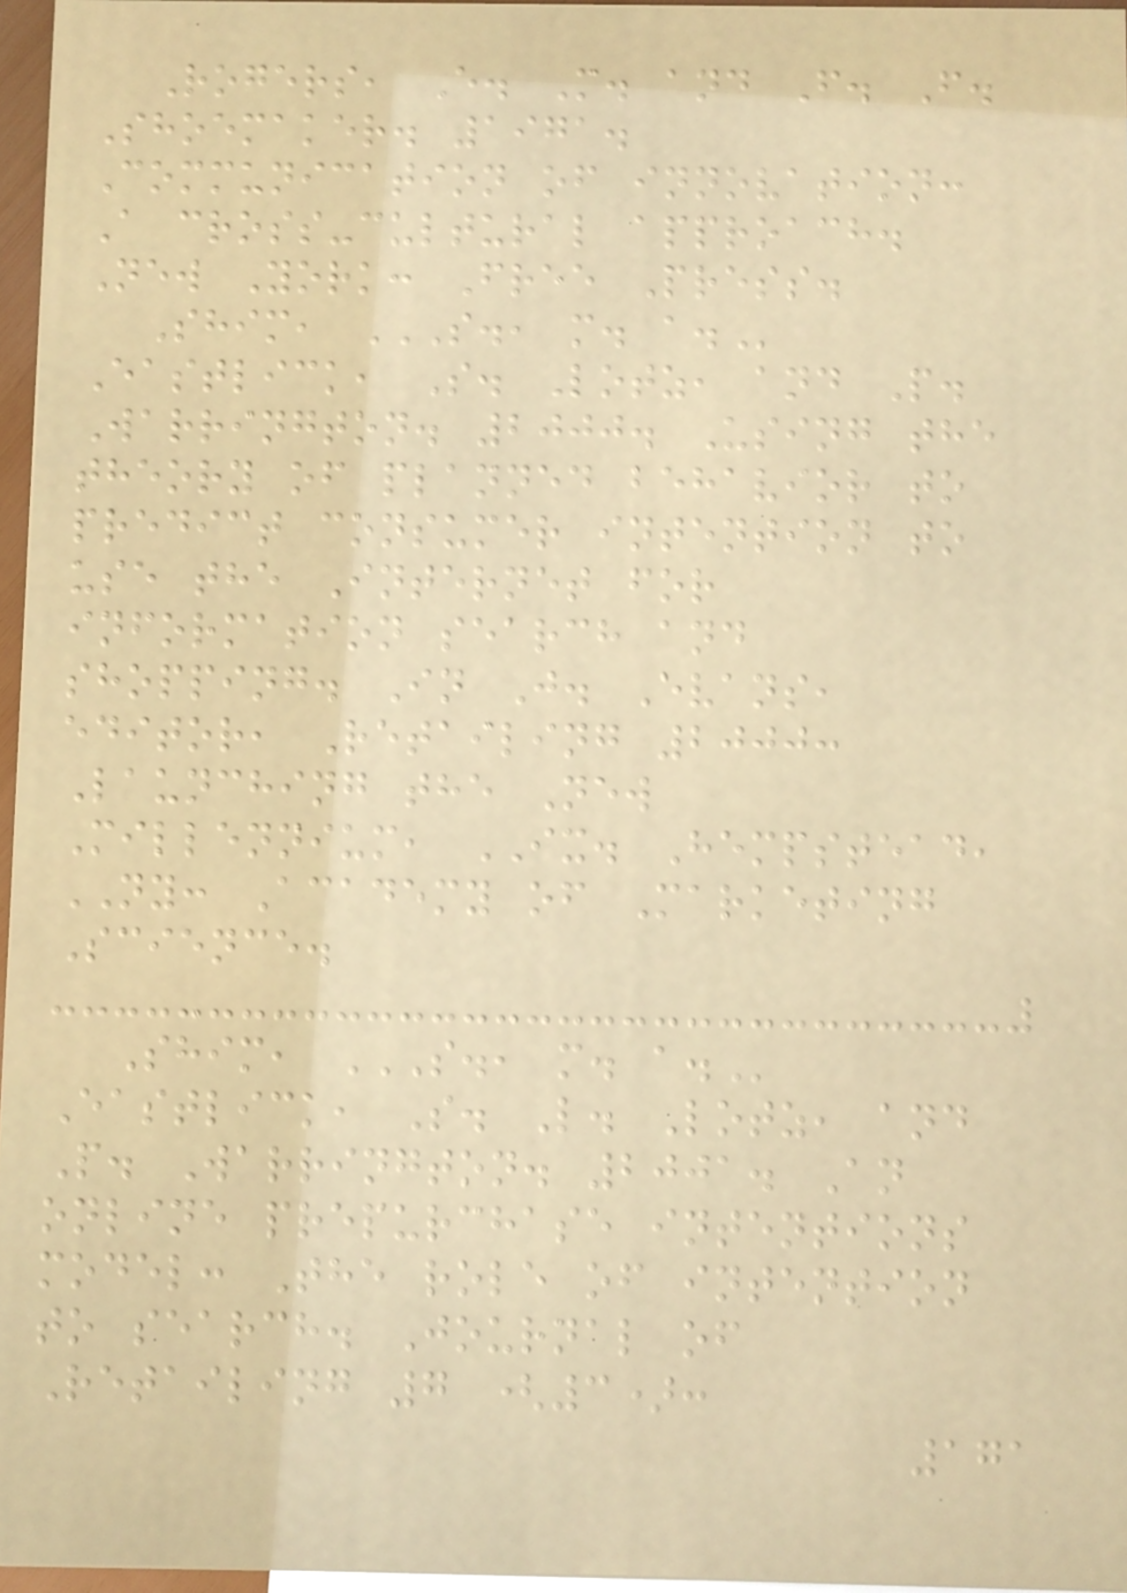Rogers, E. M. and F. F.
Shoemaker. 1971.
Communication of innovation:
A cross-cultural approach.
New York: Free Press.
Shim, S., M. A.
Eastlick, S. Lotz, and P.
Warrington. 2000. Using the
theory of planned behavior to
predict consumer intention to
use the Internet for
information search and
shopping. In J. Evans,
editor, Retailing 2000:
Launching the New
Millennium, IX. Hempstead,
NY: Academy of Marketing
Science.
Shim, S., M. A.
Eastlick, S. L. Lotz, and
P. Warrington. 2001. An
online prepurchase intentions
model: The role of intention
to search. Journal of
Retailing 7 (3):
171
